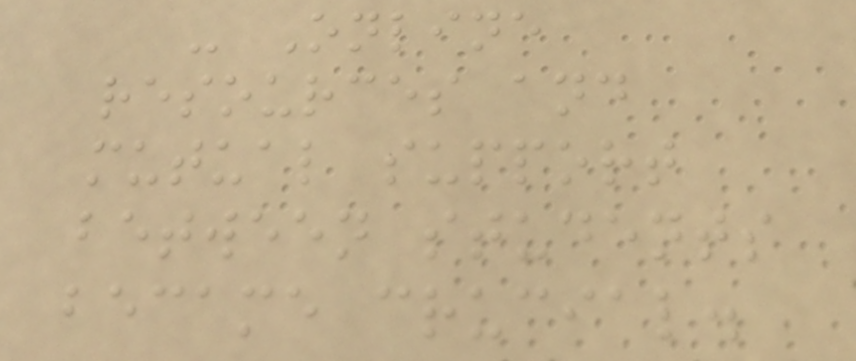- Online
resources and
mutual support
between students
became crucial.
